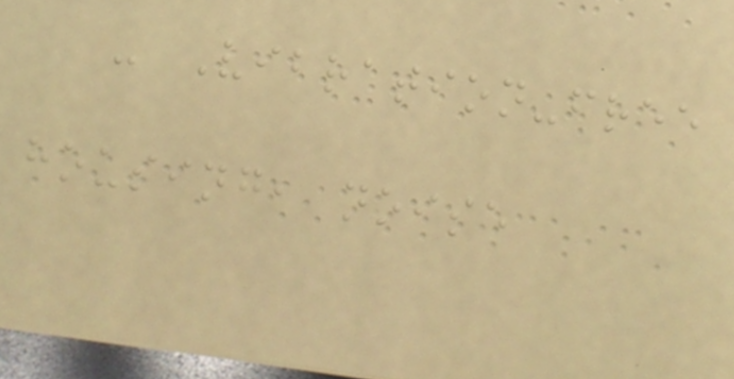- Vibration-free
housing, noise
